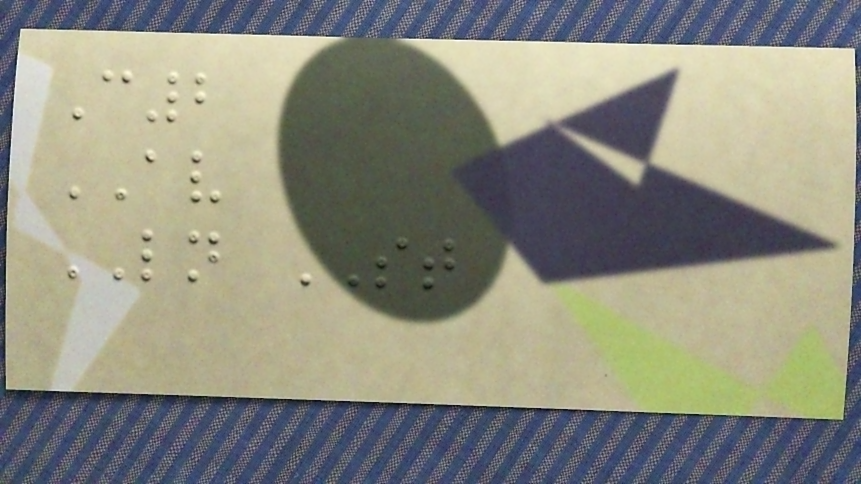C2
AV
LN ST
